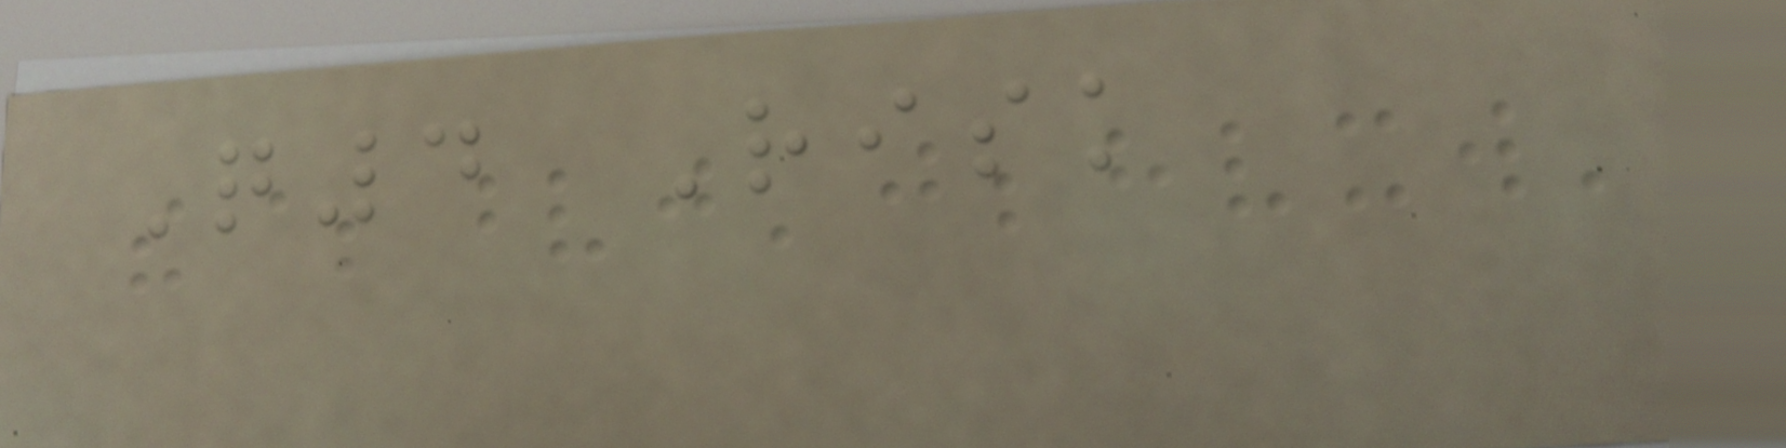Q4 Risk
